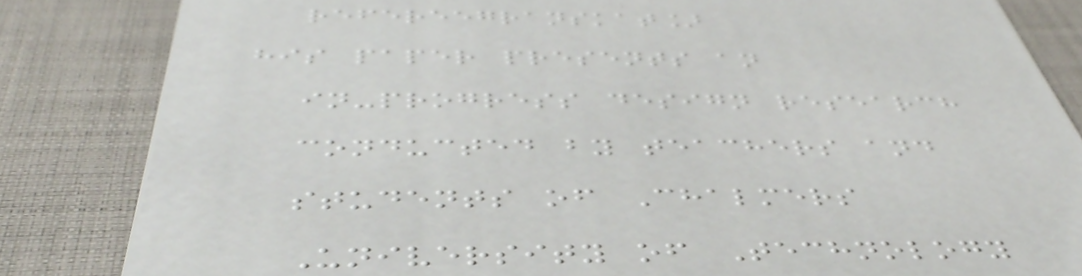refereegranskat]
his paper presents an
in-progress design research
conducted by teachers and
students of Chalmers
University of Technology
